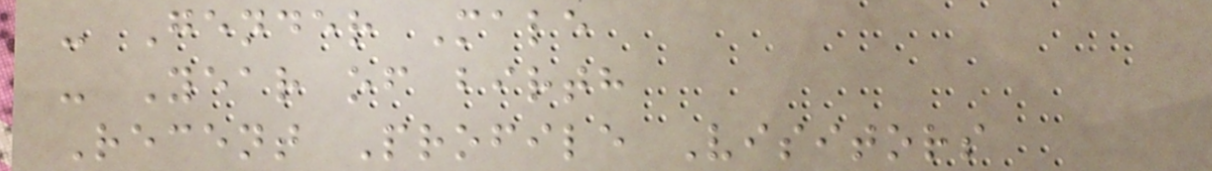- Gender Male
- Year of birth
Recent Profile Visitors
